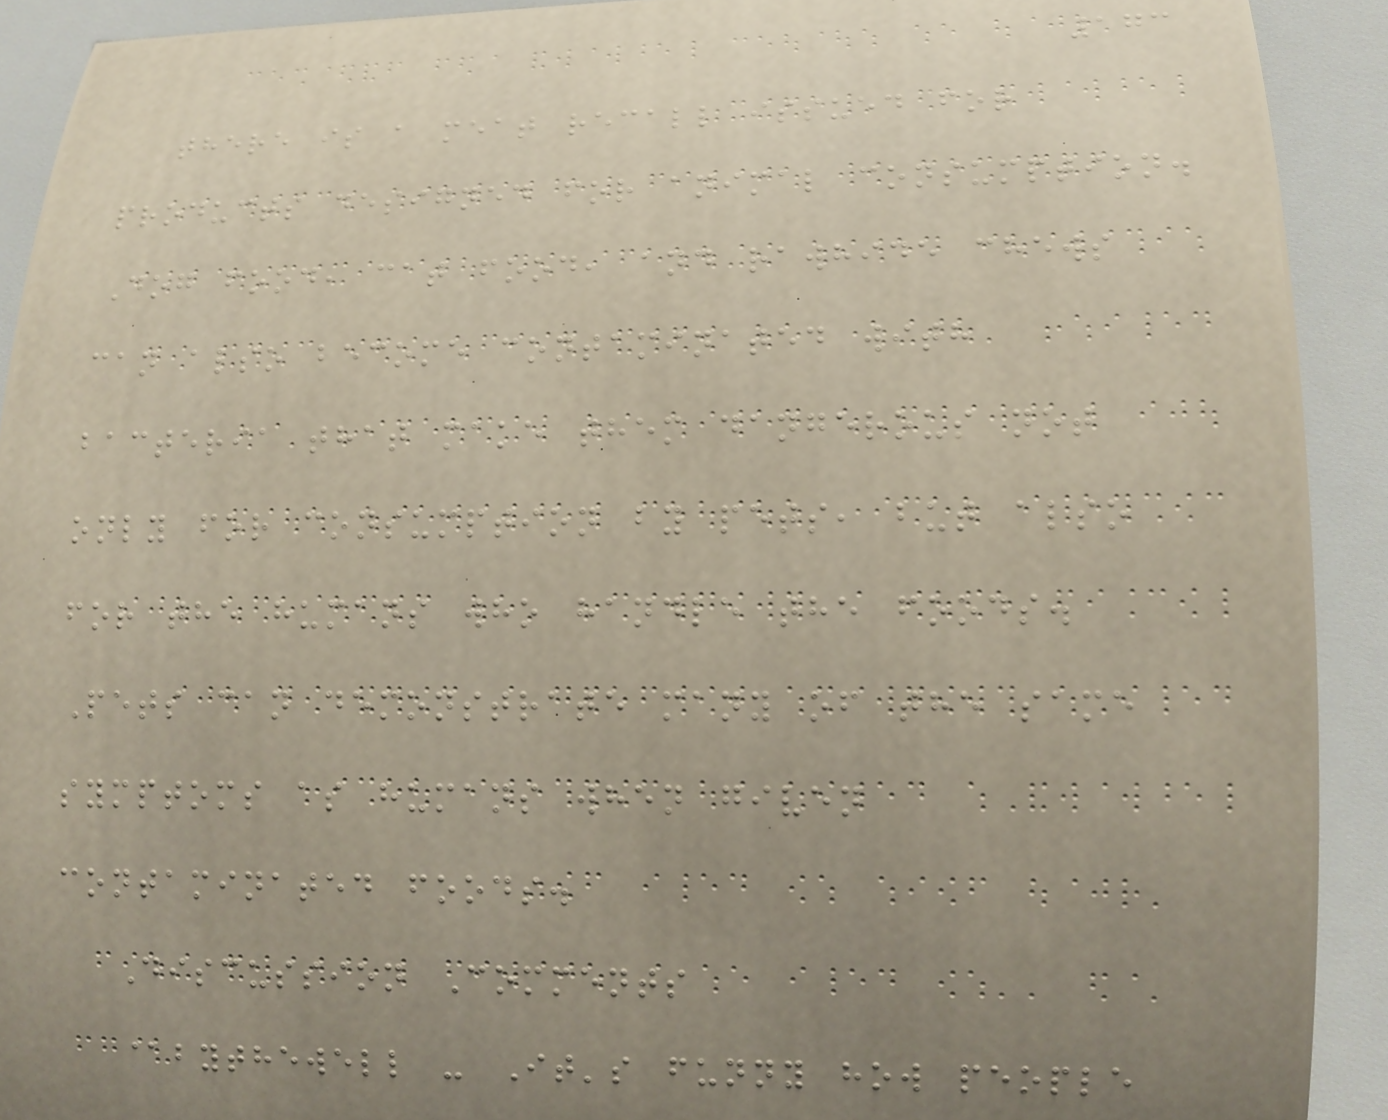173
there is a meat recall issued for
products designed for animal consumption.
Dog food, cat food, and rawhide chews
can also become contaminated with
bacteria that make them dangerous not
only for consumption by pets, but also
for the humans who handle the foods.
Pets can demonstrate many of the same
symptoms as humans when given
contaminated foods.
Discussion Comments
@bythewell - It's funny how people
